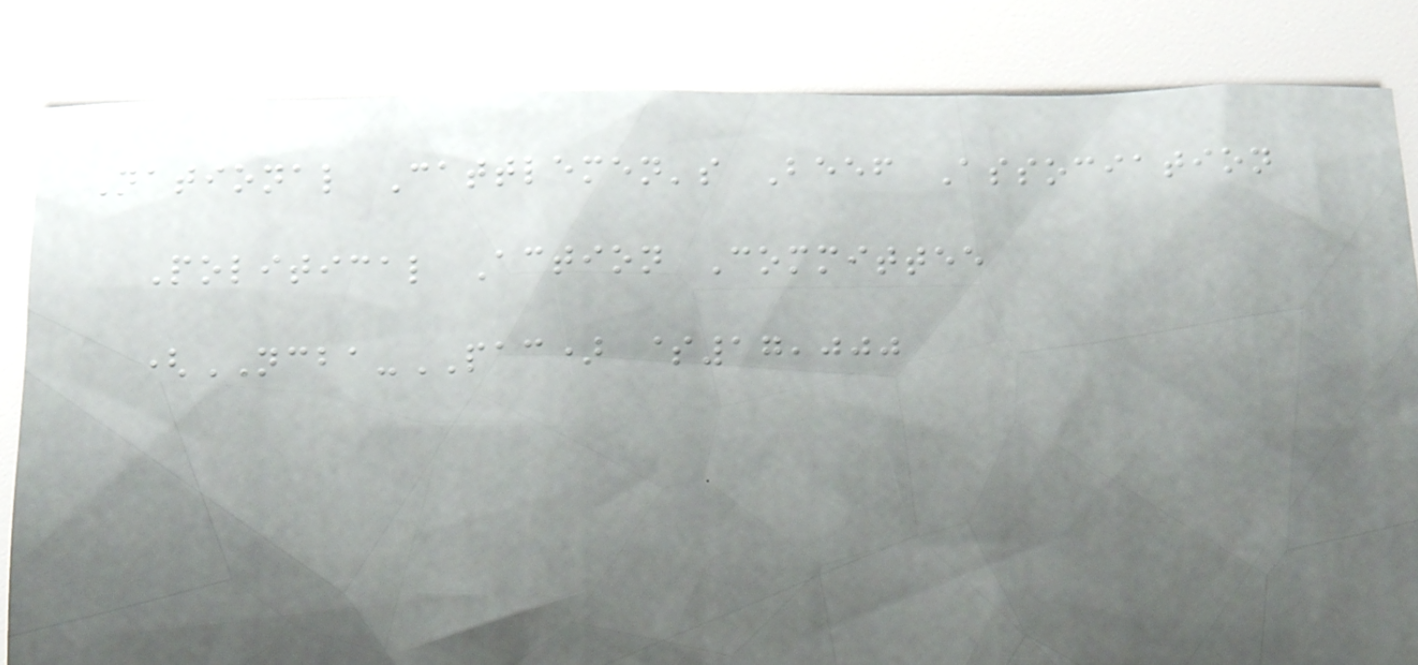National Cattlemen's Beef Association
Political Action Committee
(NCBA-PAC) $17,000
